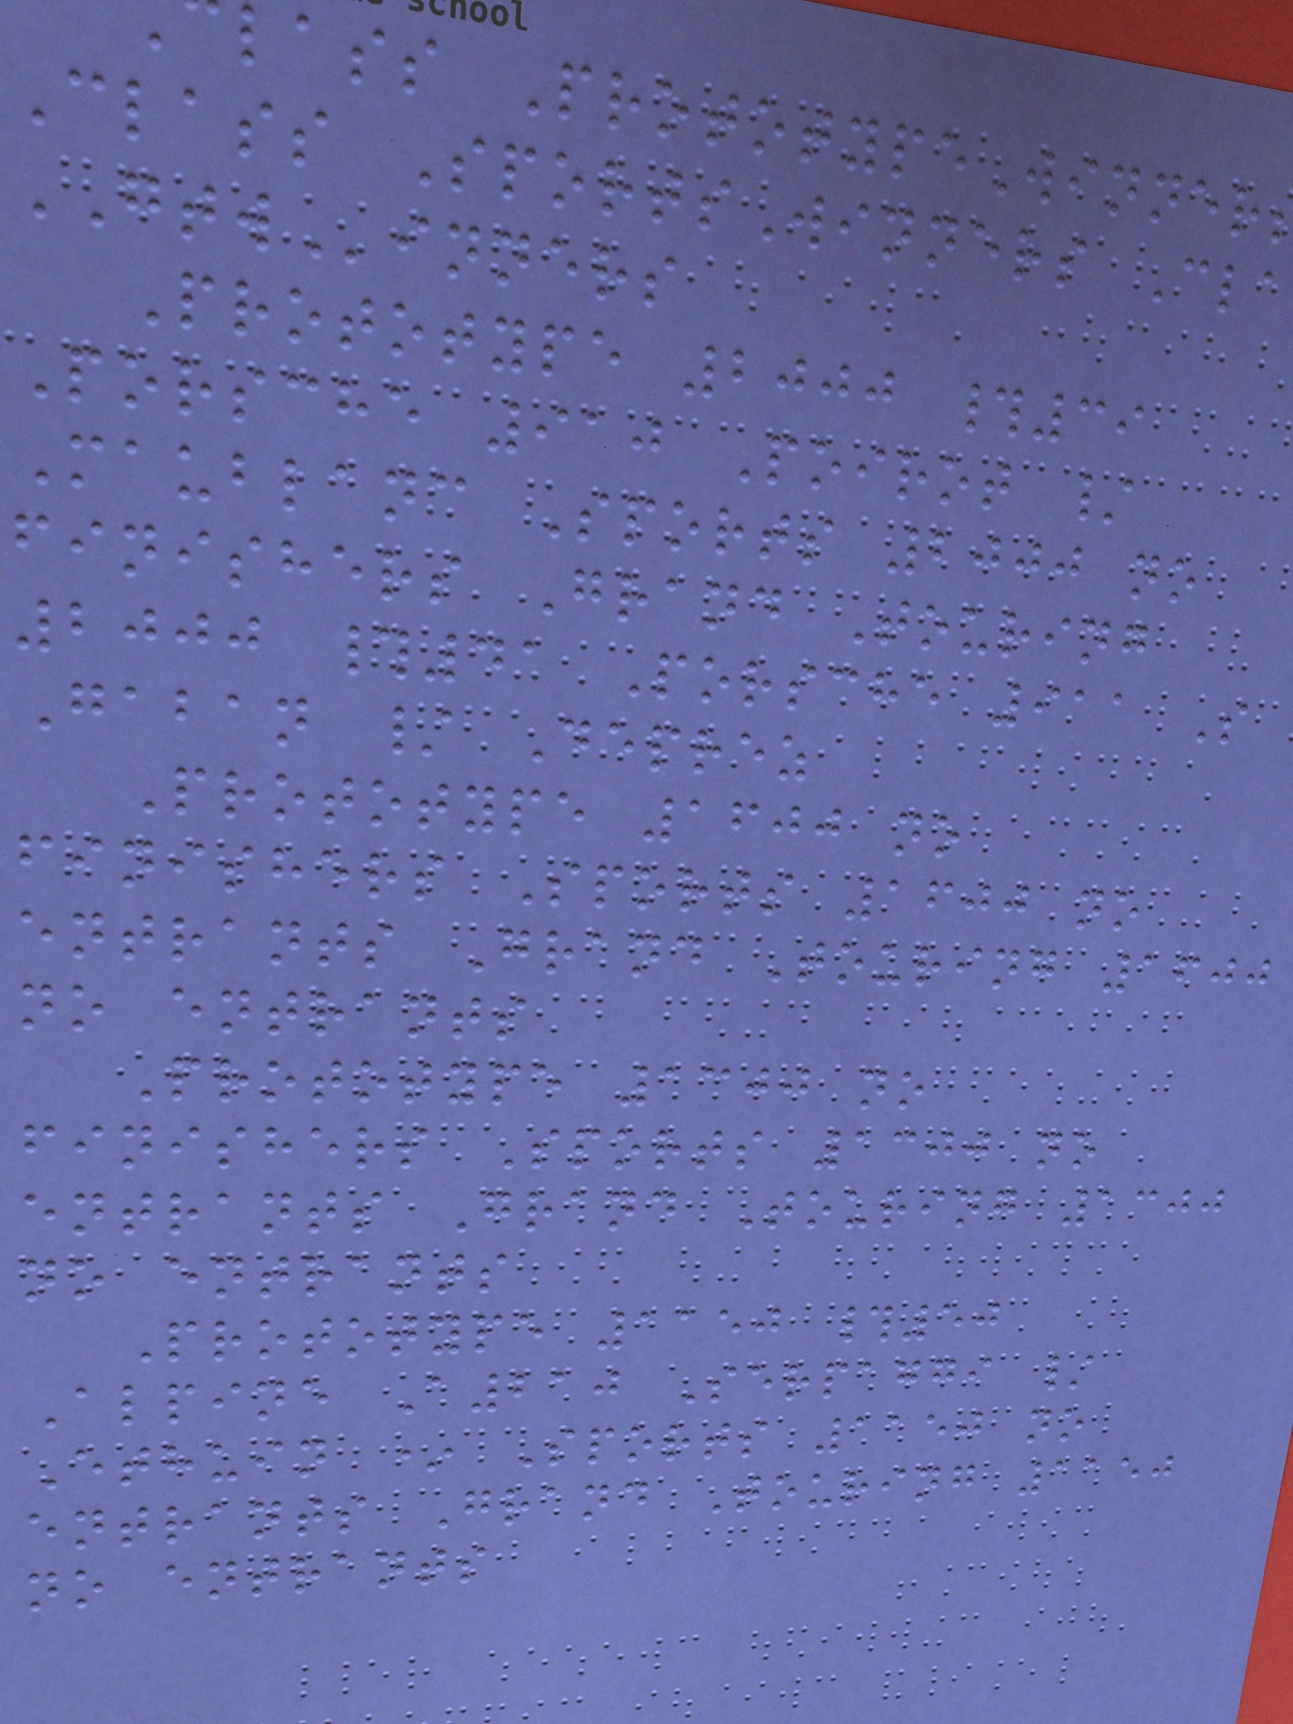lass PrototypeWinner
Class SportsWinners Cla
GTWinners
Prototype 2000 #39
Porsche 910 Poirot /
Maublanc Sports 2000 no
finishers Grand Touring
2000 #41 Porsche 911 S
Gaban / Deprez
Prototype 1600 no
finishers Sports 1600 no
entrants Grand Touring 1600
no entrants
Prototype 1300 no
finishers Sports 1300 no
entrants Grand Touring 1300
no entrants
Prototype 1150 #50
Alpine A210 Serpaggi /
Ethuin * Sports 1150 no
entrants Grand Touring 1150
no entrants
